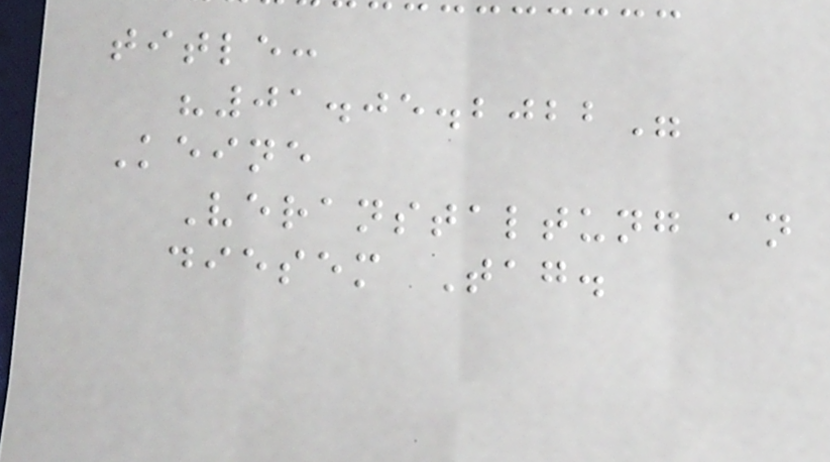title:
"01.05.2022"
Keine
Veranstaltung an
diesem Tag.
